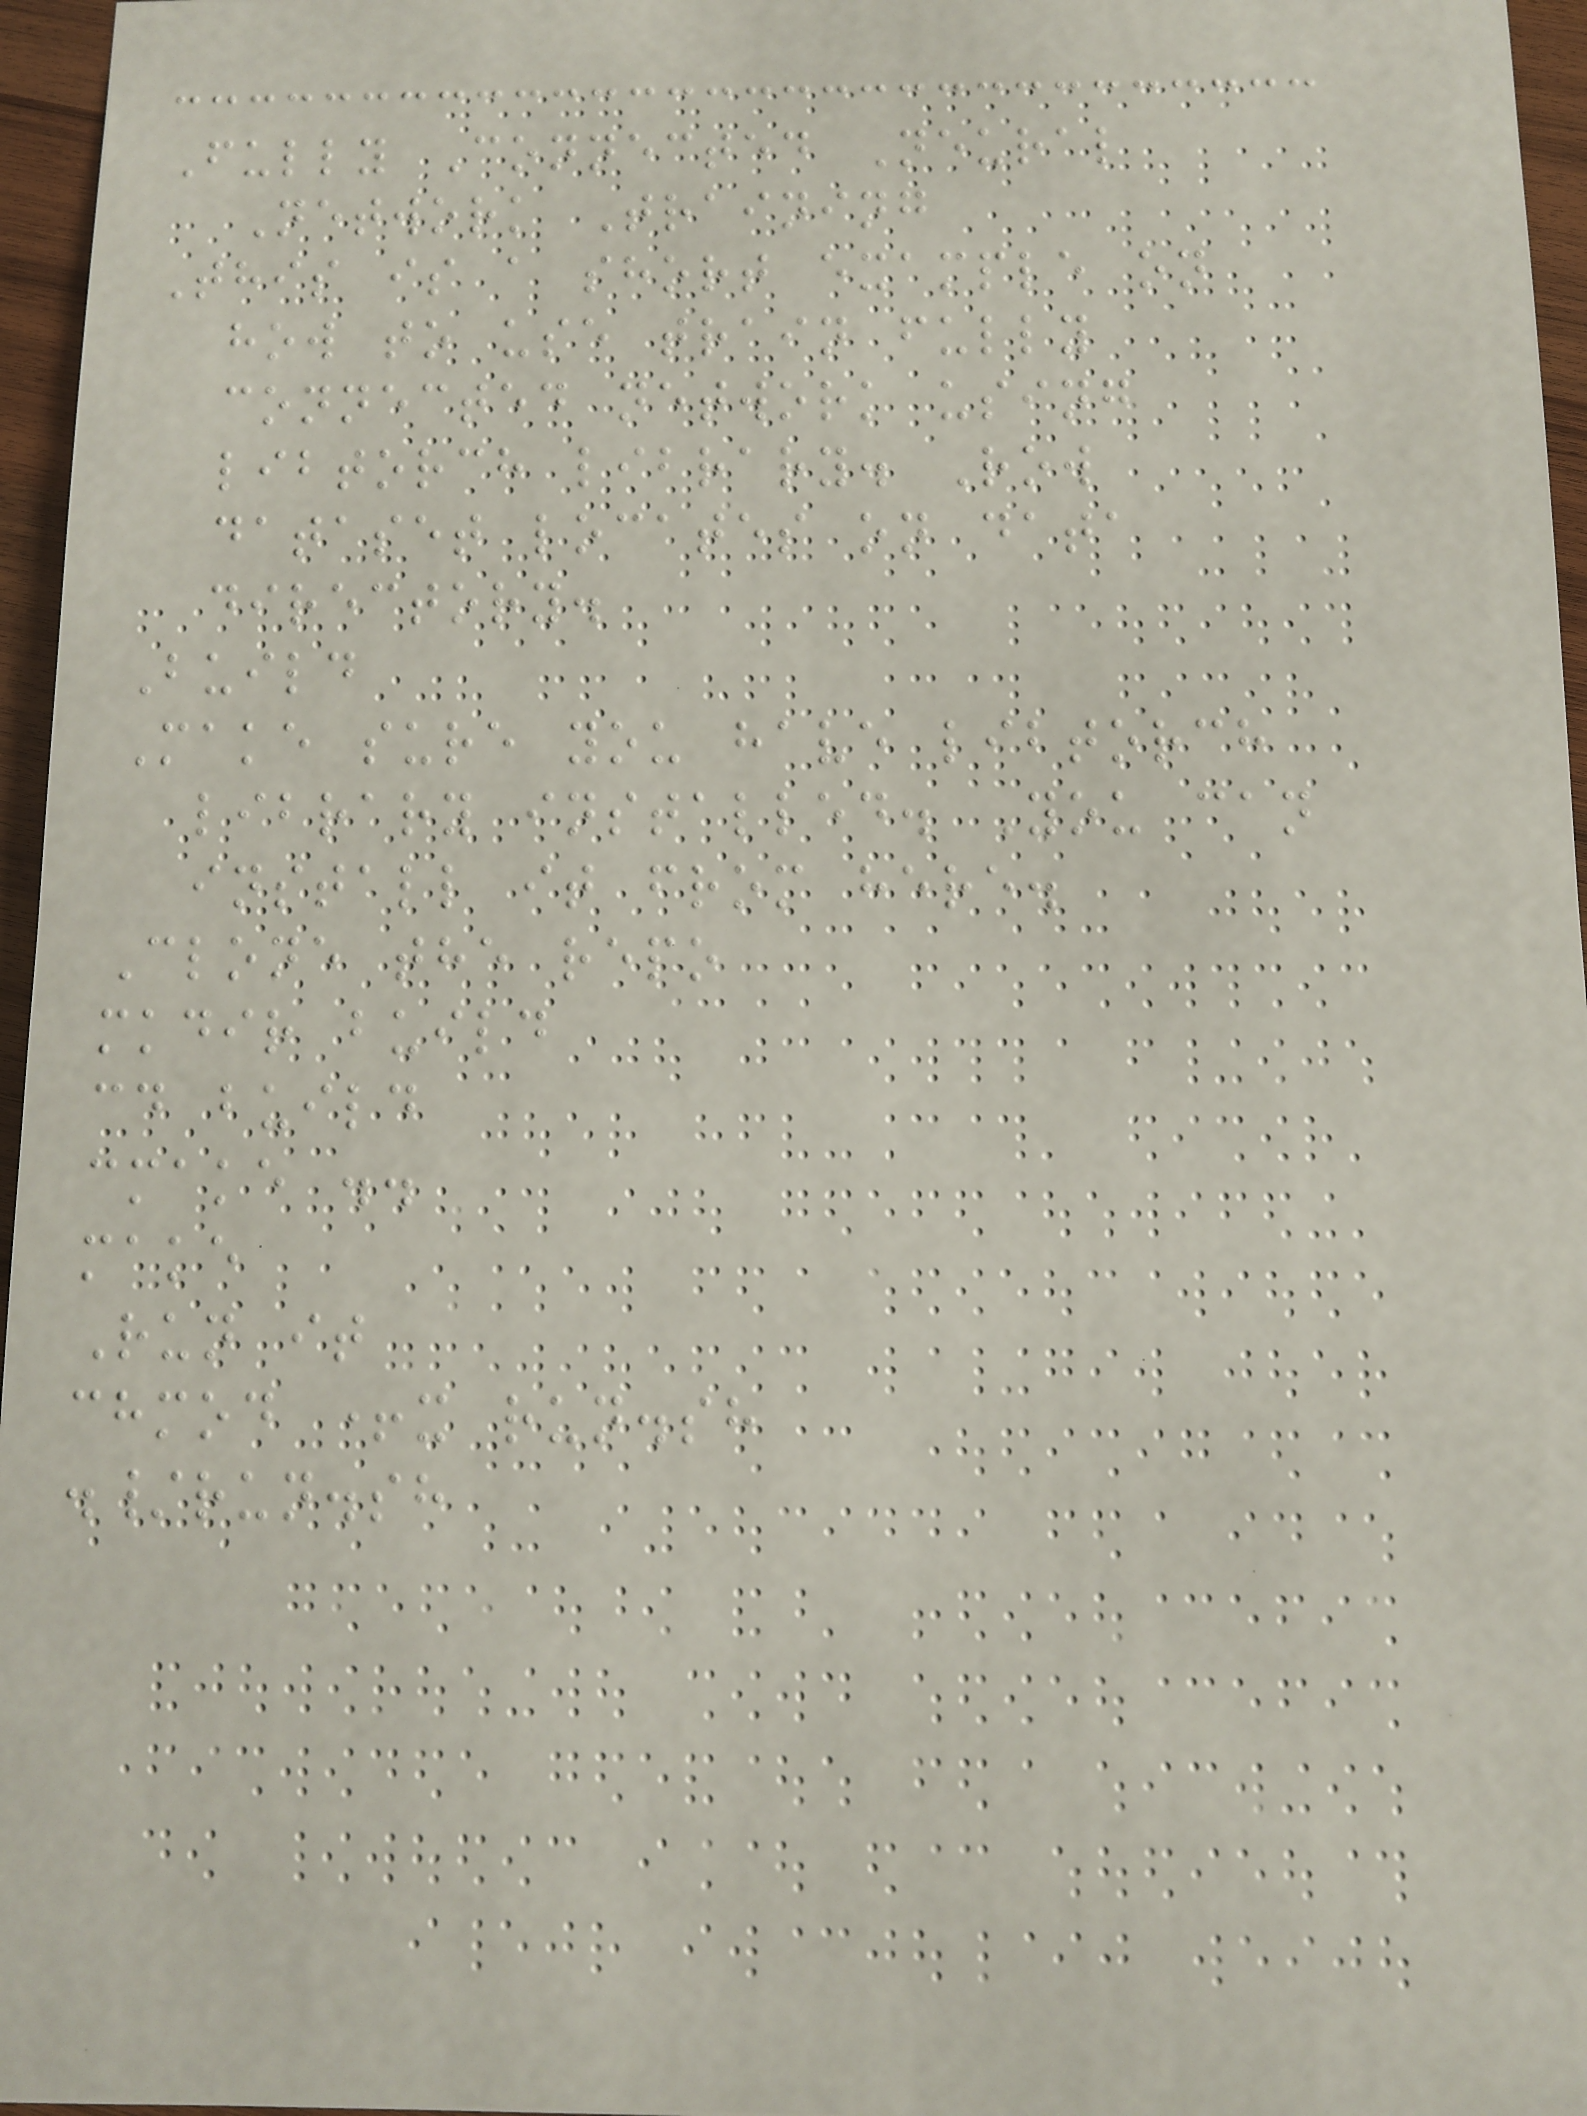Fully Connected Neural
Network Training
This is a short example on
how to use train fully
connected network using
libtorch library. Row
dataset locates on data
directory.
Build
Make sure you have libtorch
library installed. You can
install it from here.
Clone the repo
mkdir build
cd build
cmake ..
make
Run it
chmod +x run.sh
./run.sh
